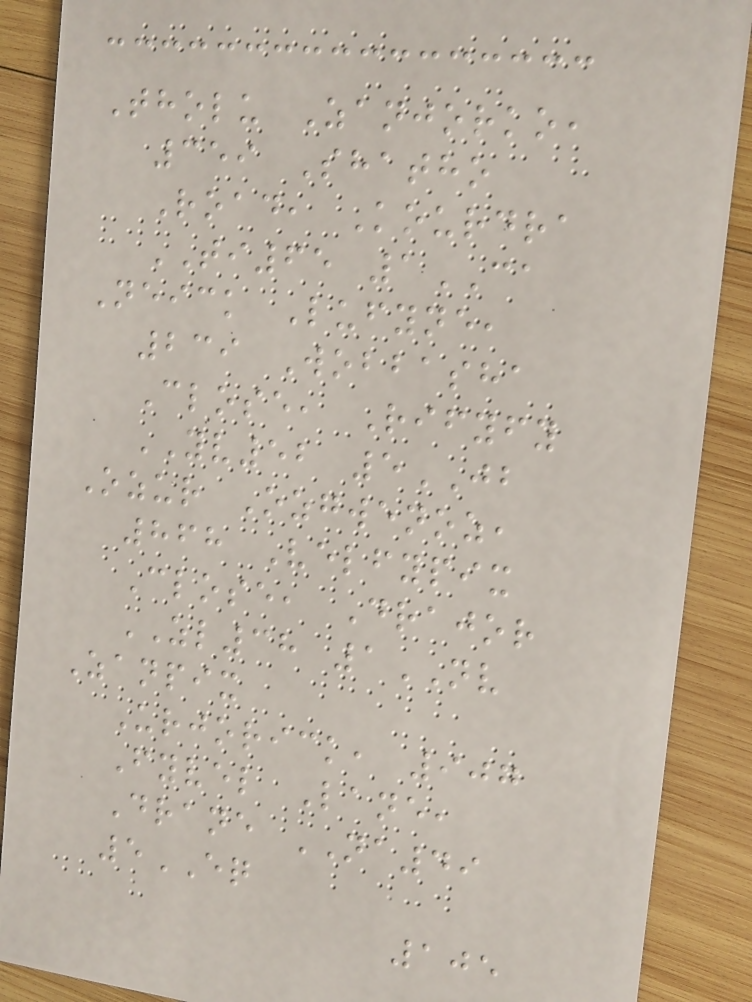Tholu Zanjorko,
359 Shatho
Road, Kourdra
TI65 1CA
Neick Lufyne,
239 Wobbasha
Close, Rifyfy
YV52 5JB
Ozur Ozgwenoz,
868 Velfypix
Close, Drajor
ZL38 1NV
Zanpix
Urjorick, 907
Fyvel Lane,
Drane NA49
5EQ
105
